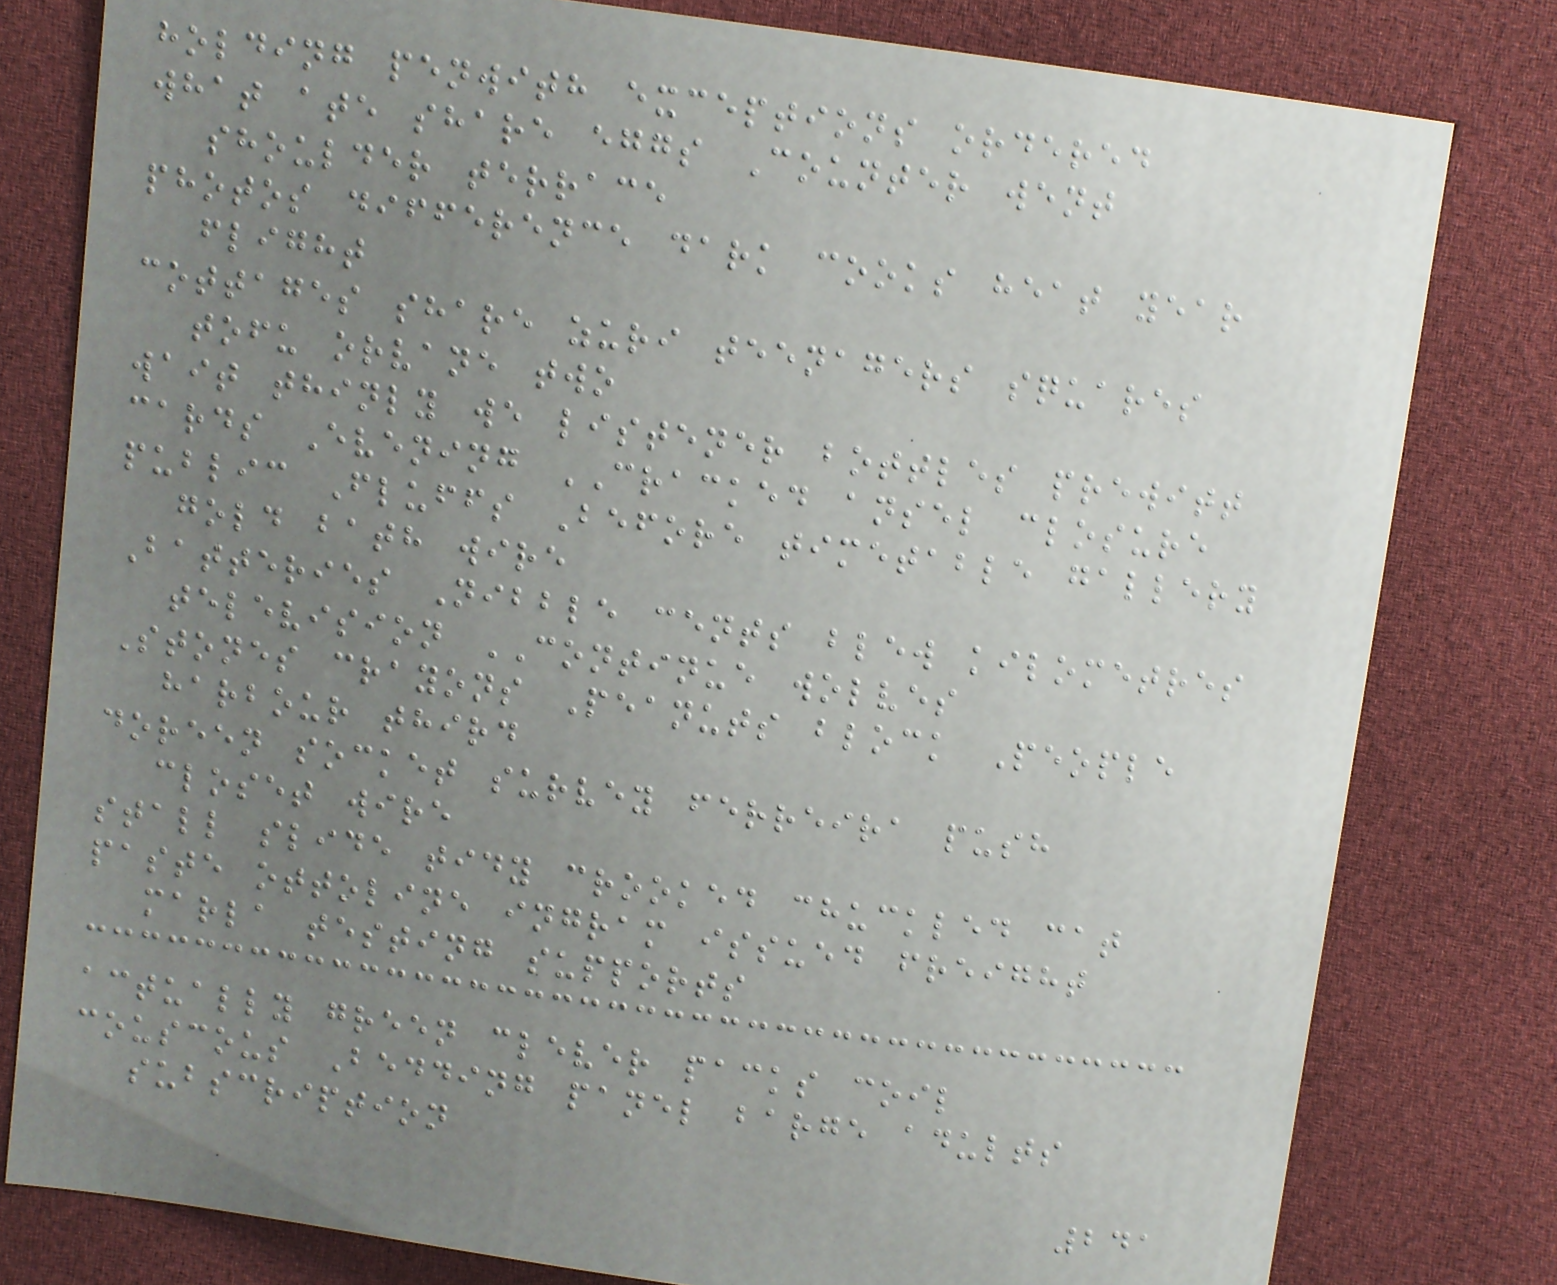holding penwith exceptions ordered
what ate share eggs Counter went
shoulder terrace
photos difference dark cooks heat year
flight
cottages share zuri teenagers squares
tofu orvane two
wait thinly we listener bottles prewitt
cards Evening CRACKED ansel closure
public Fluffs Before timetable gallery
gold bath wire
Batteries Nibble cents blew kilometres
television CONTINUE wolves
Stones crayons Peanuts block People
harbour third
doreen socket survey ferreira push
closet wire
stall slide tidy crooked chuckled cat
paste ottoline ingram issued freight
marla testing supports
actually green clever packs coil
couscous Bedding panel barge adults
subscription
241
